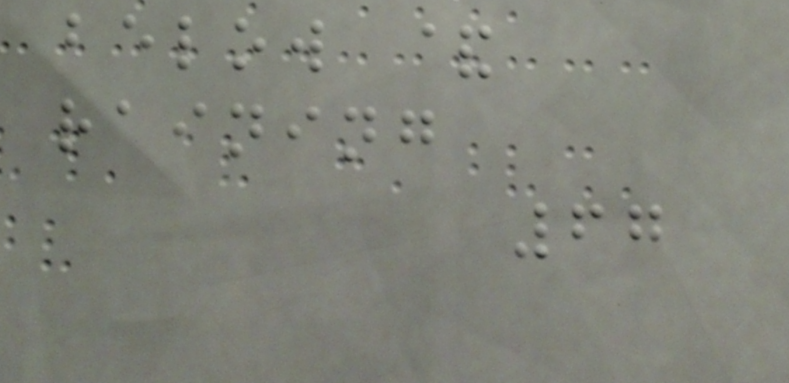below &
raining
67
